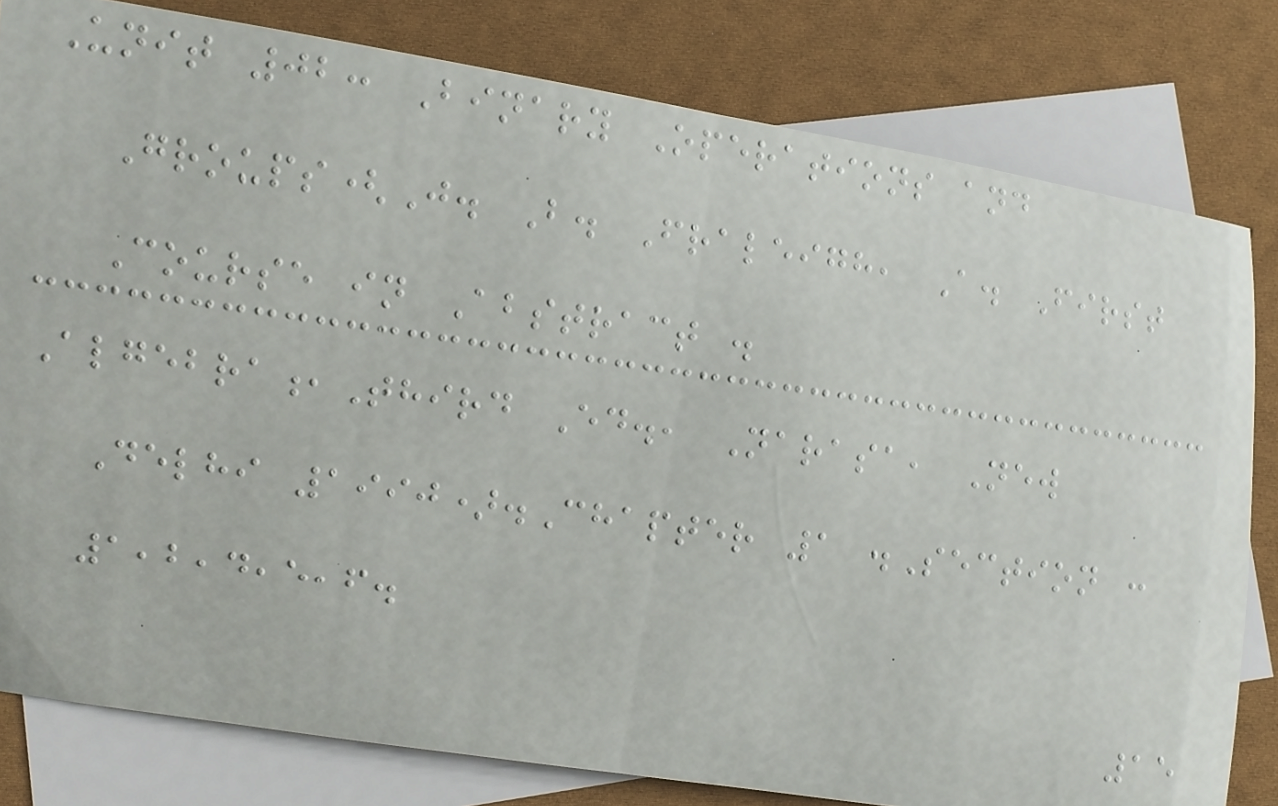Unit 02: Binary Operations and
Groups(J. B. Fraleigh, A. First
Course in Abstract .
Algebra,Third Ed., Narasa, New
Delhi 1990).Chapter 1 .Section :
1,2,4,5,6.
15
